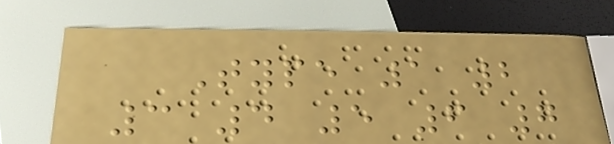Type 1 2
3 4 5 6 7
